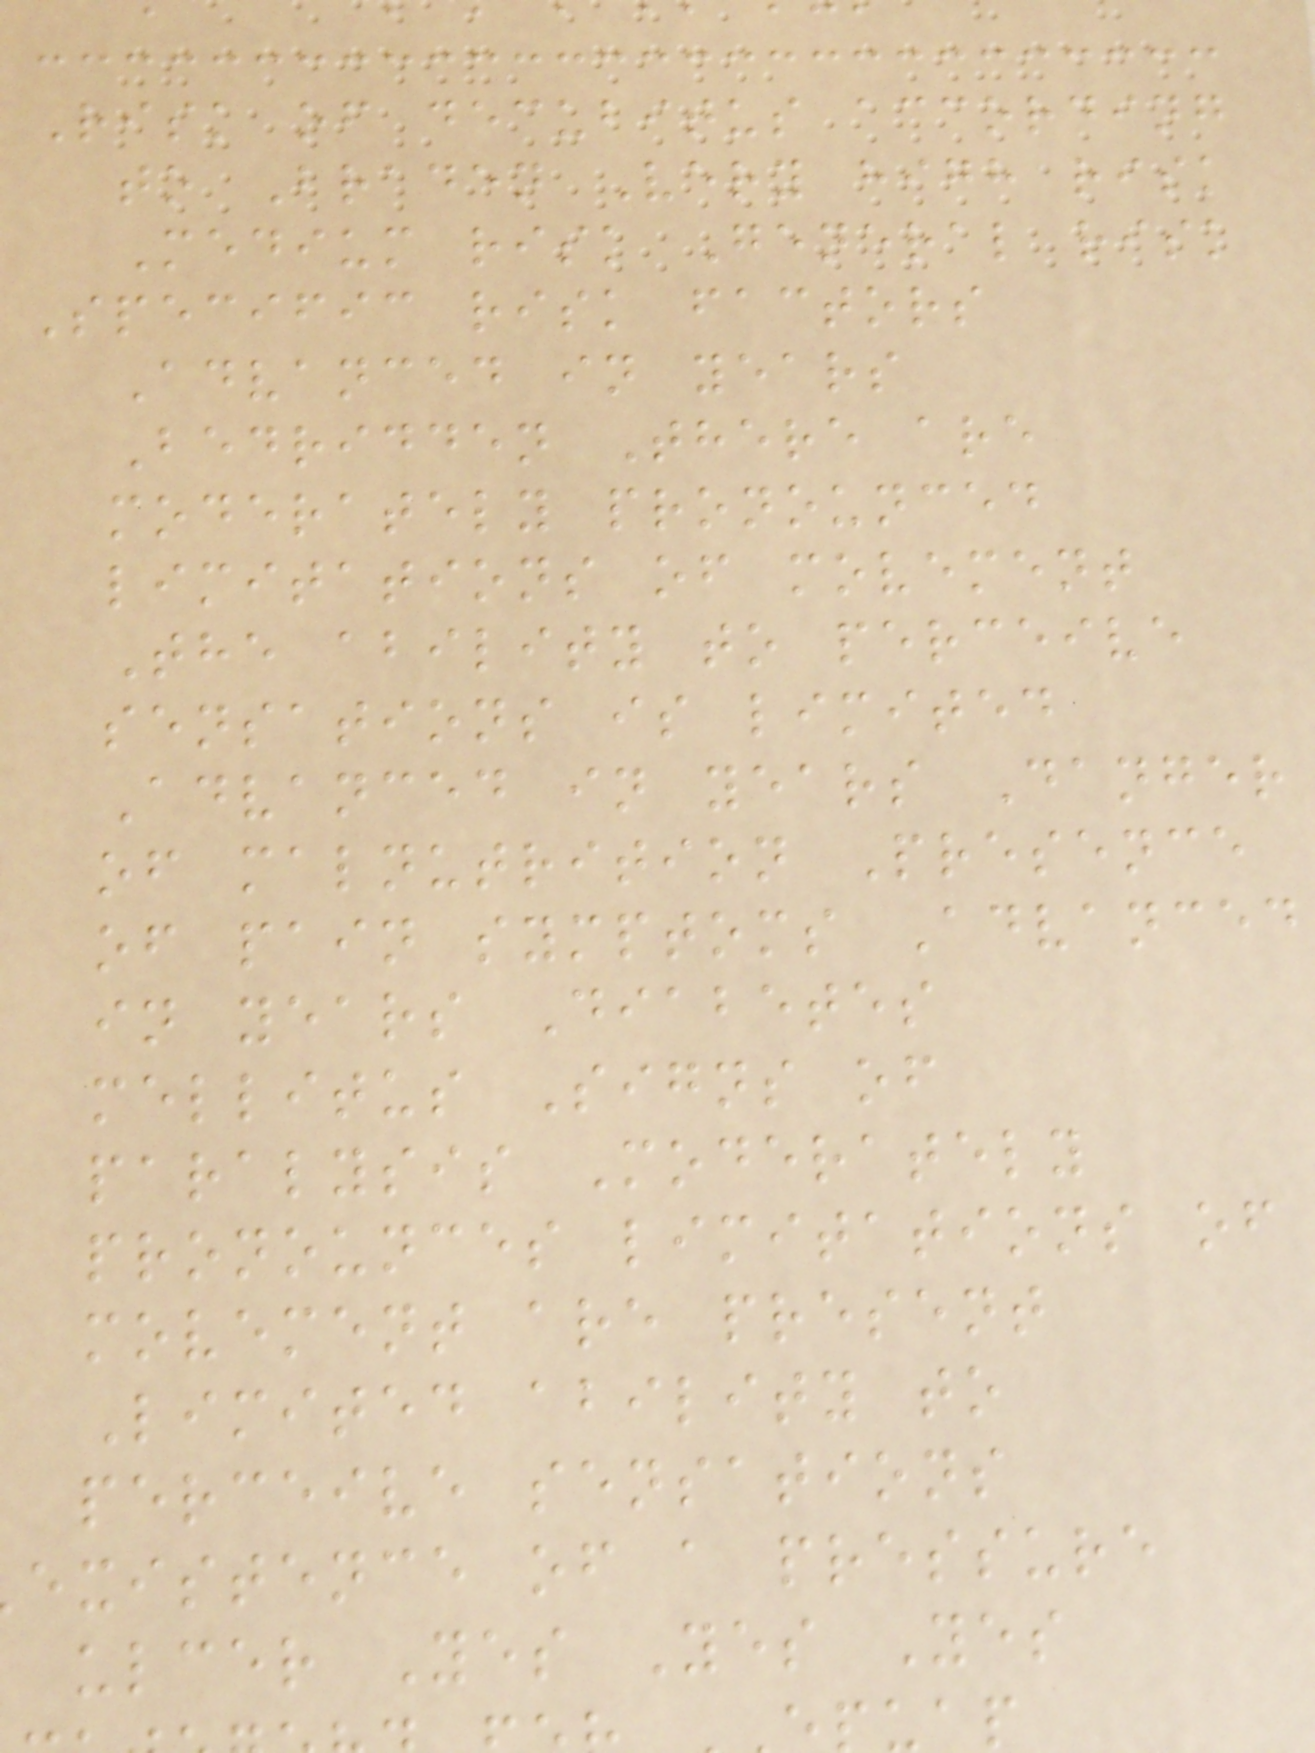Risk of decubitus according
to Braden Very high risk
Medium risk General risk
Specific risk factors
Advanced in years
Bedridden There are
moderately pronounced
limitations of movement
The ability to perceive
sensations is limited
Advanced in years Danger
of malnutrition Presence
of pain symptoms Advanced
in years Diabetes
mellitus Signs of
paralysis Moderately
pronounces limitations of
movement are present
Limited ability to
perceive sensations
existence of a pressure
ulcer Yes Yes Yes
